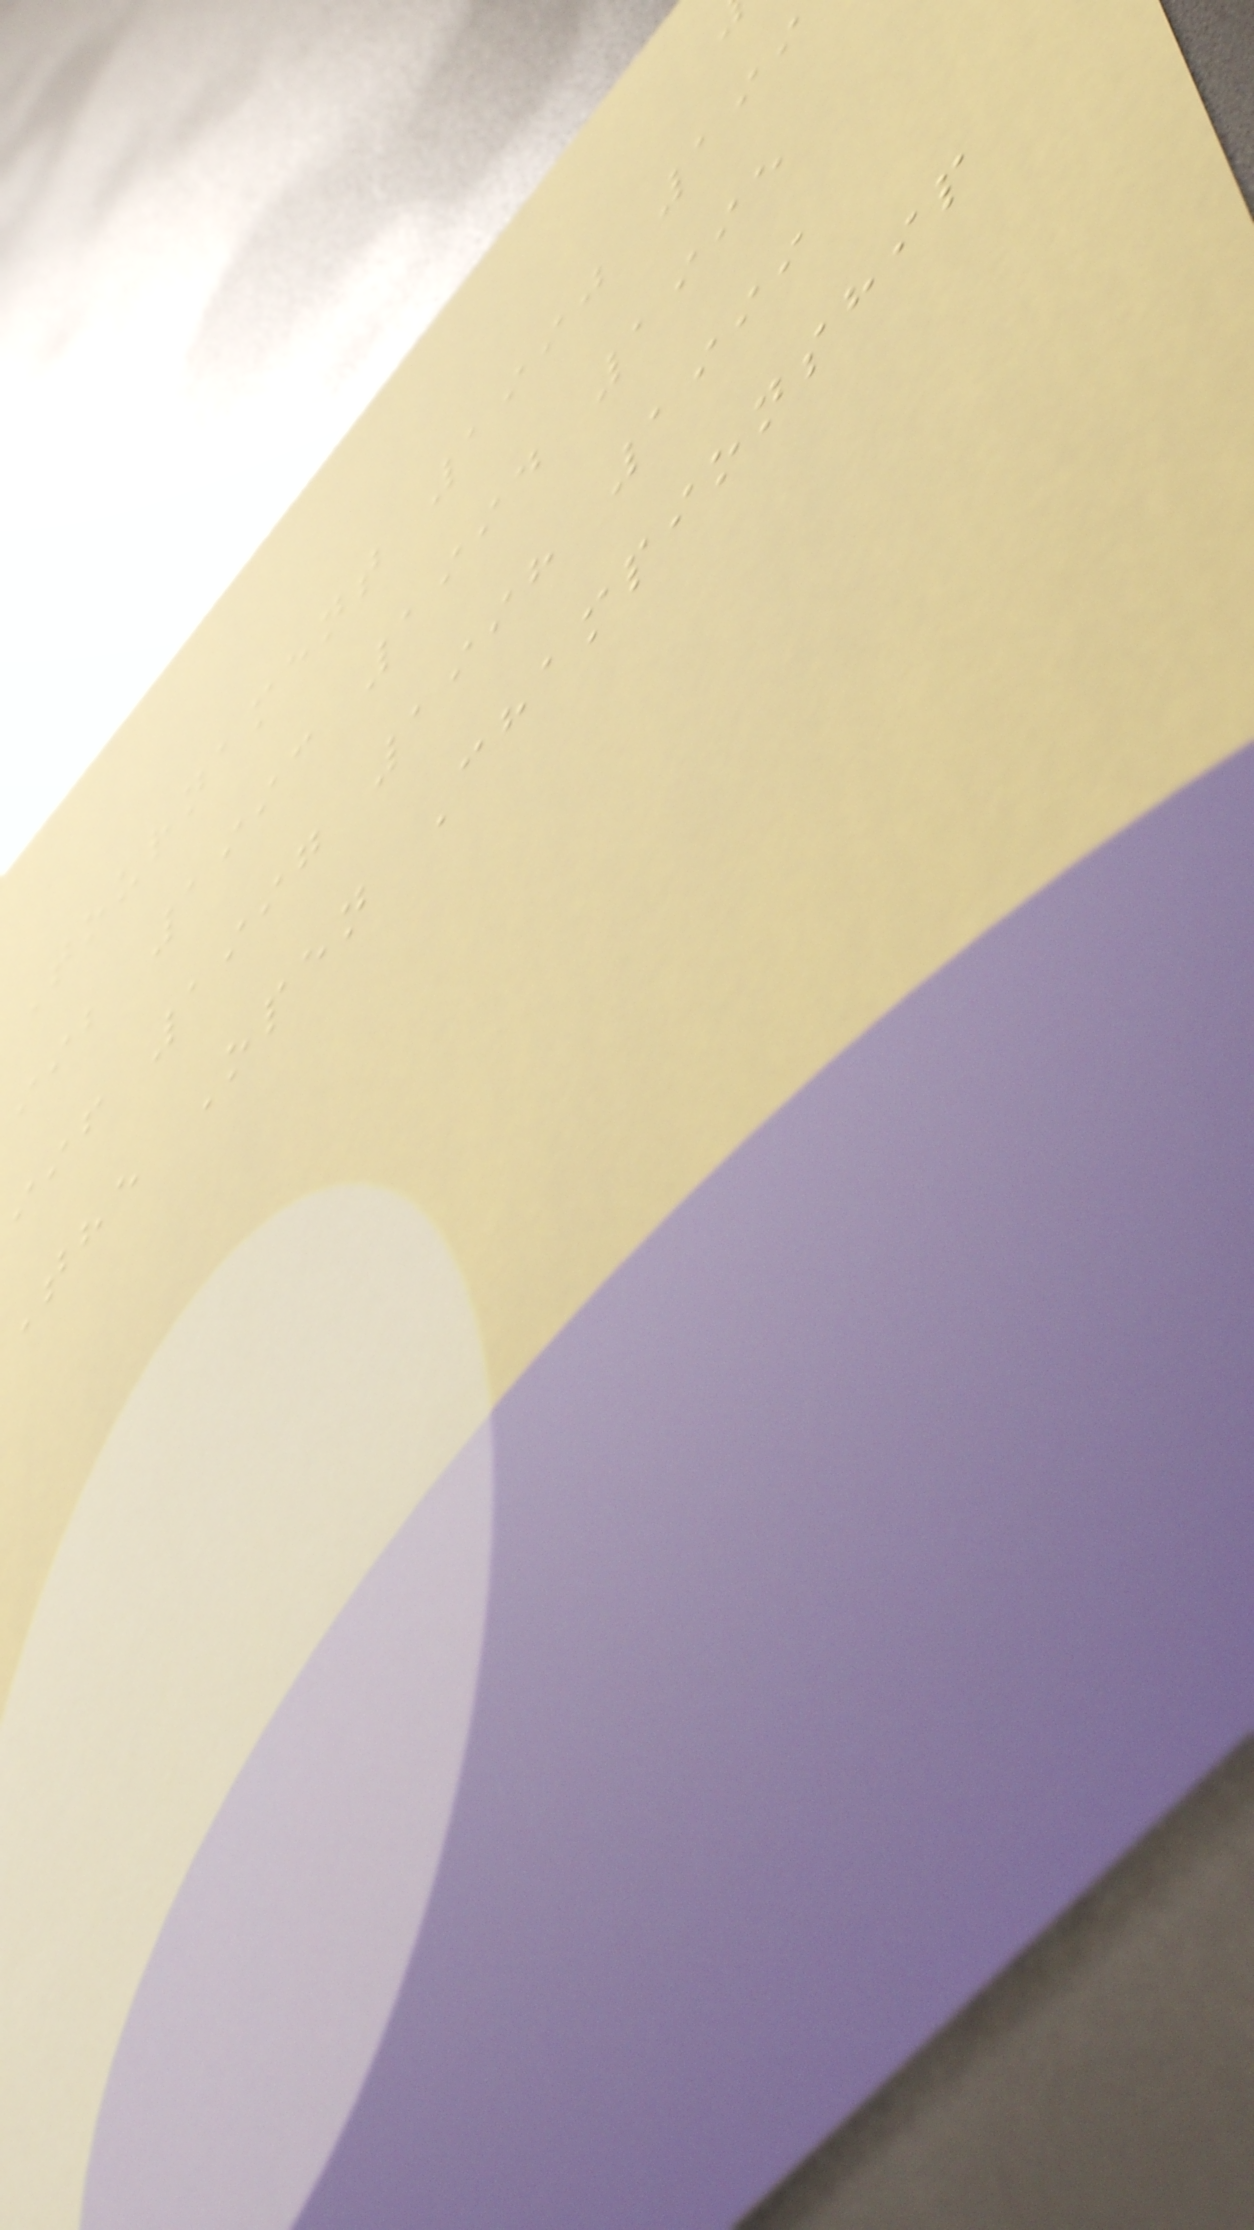Tournament 1990 199
iib 1993 1994 1995
iif 1997 1998 1999
The Open Championship
